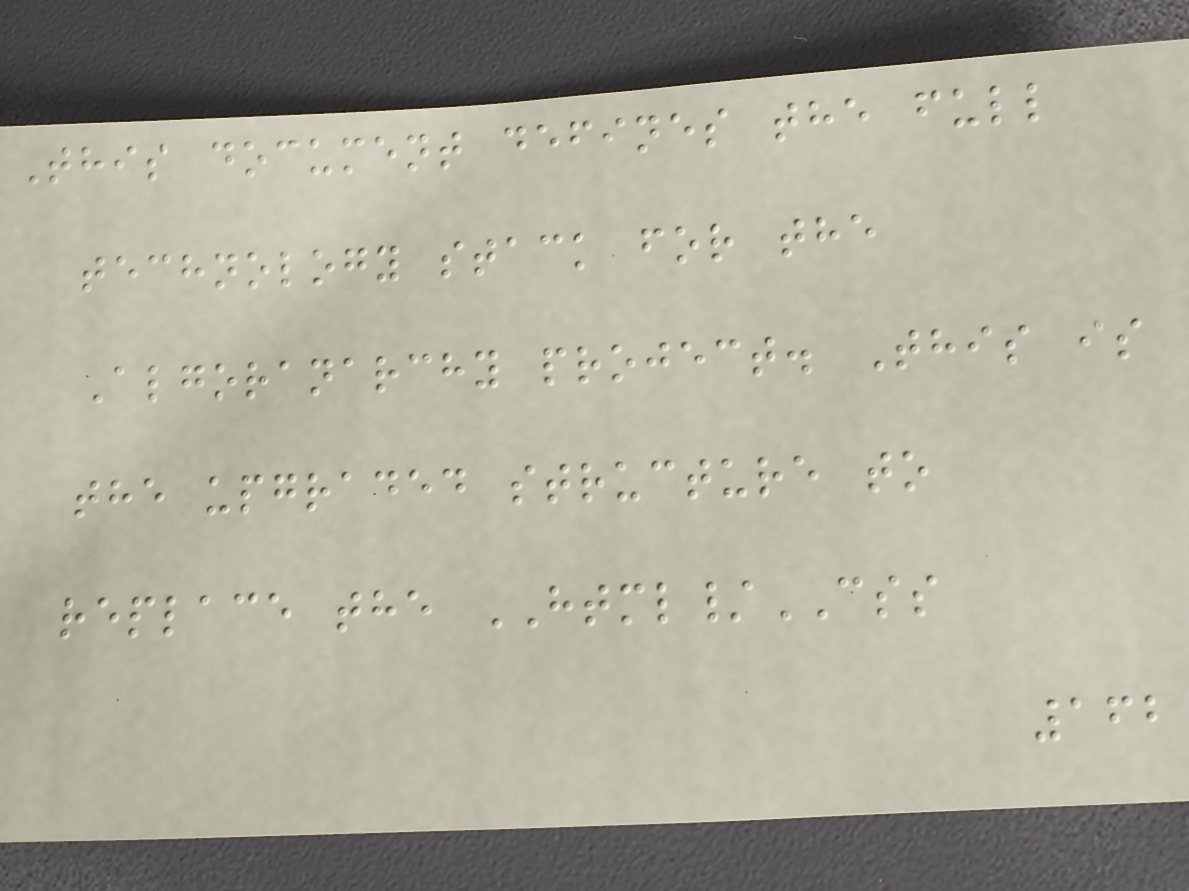This document defines the full
technology stack for the
Algoranarchy project. This is
the upgraded structure to
replace the HTML/CSS
162
